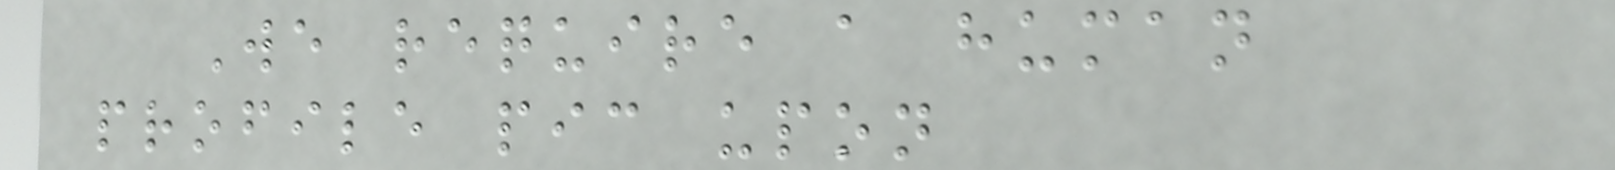We require a human
profile pic upon
